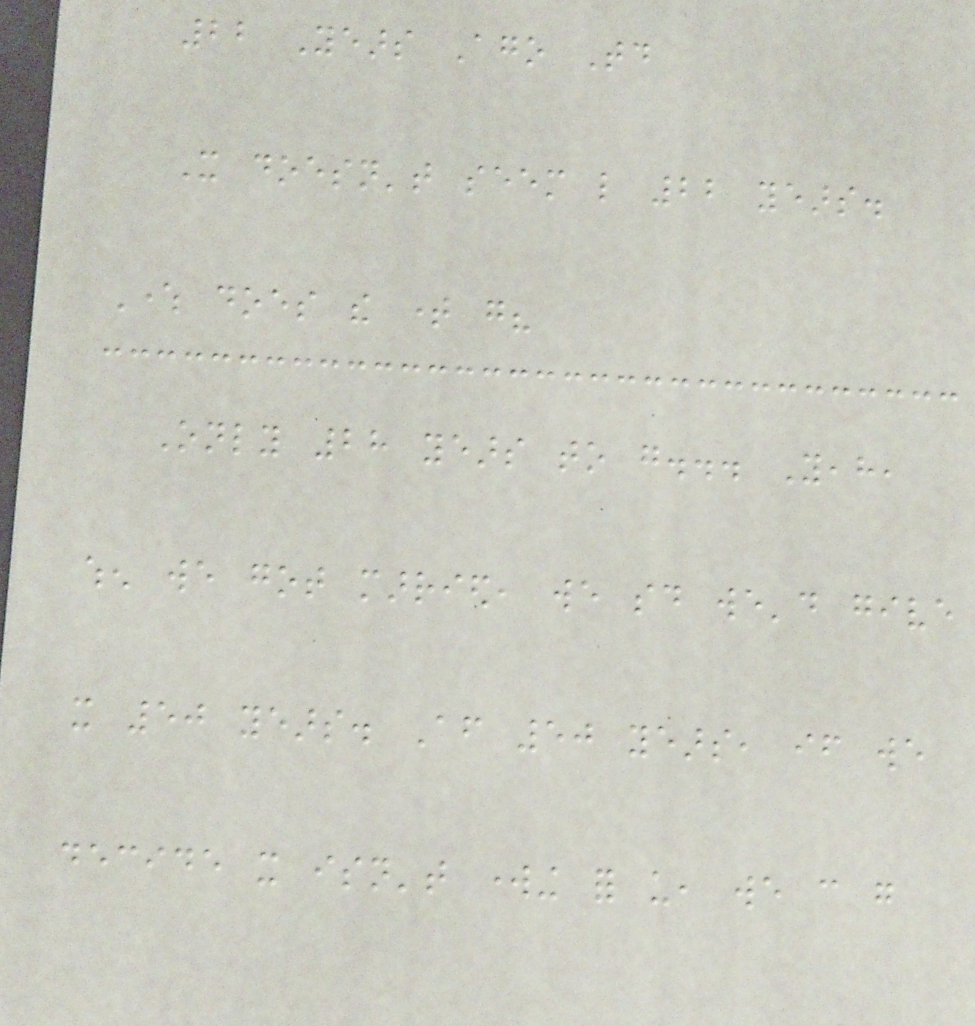22 Years Ago Today
It doesn't seem like 22 years.
Where does the time go?
Only 28 years to go... Yeah,
when we got married, we said we'd give
it 50 years. After 50 years, if we
decide it isn't working for us, we can go
